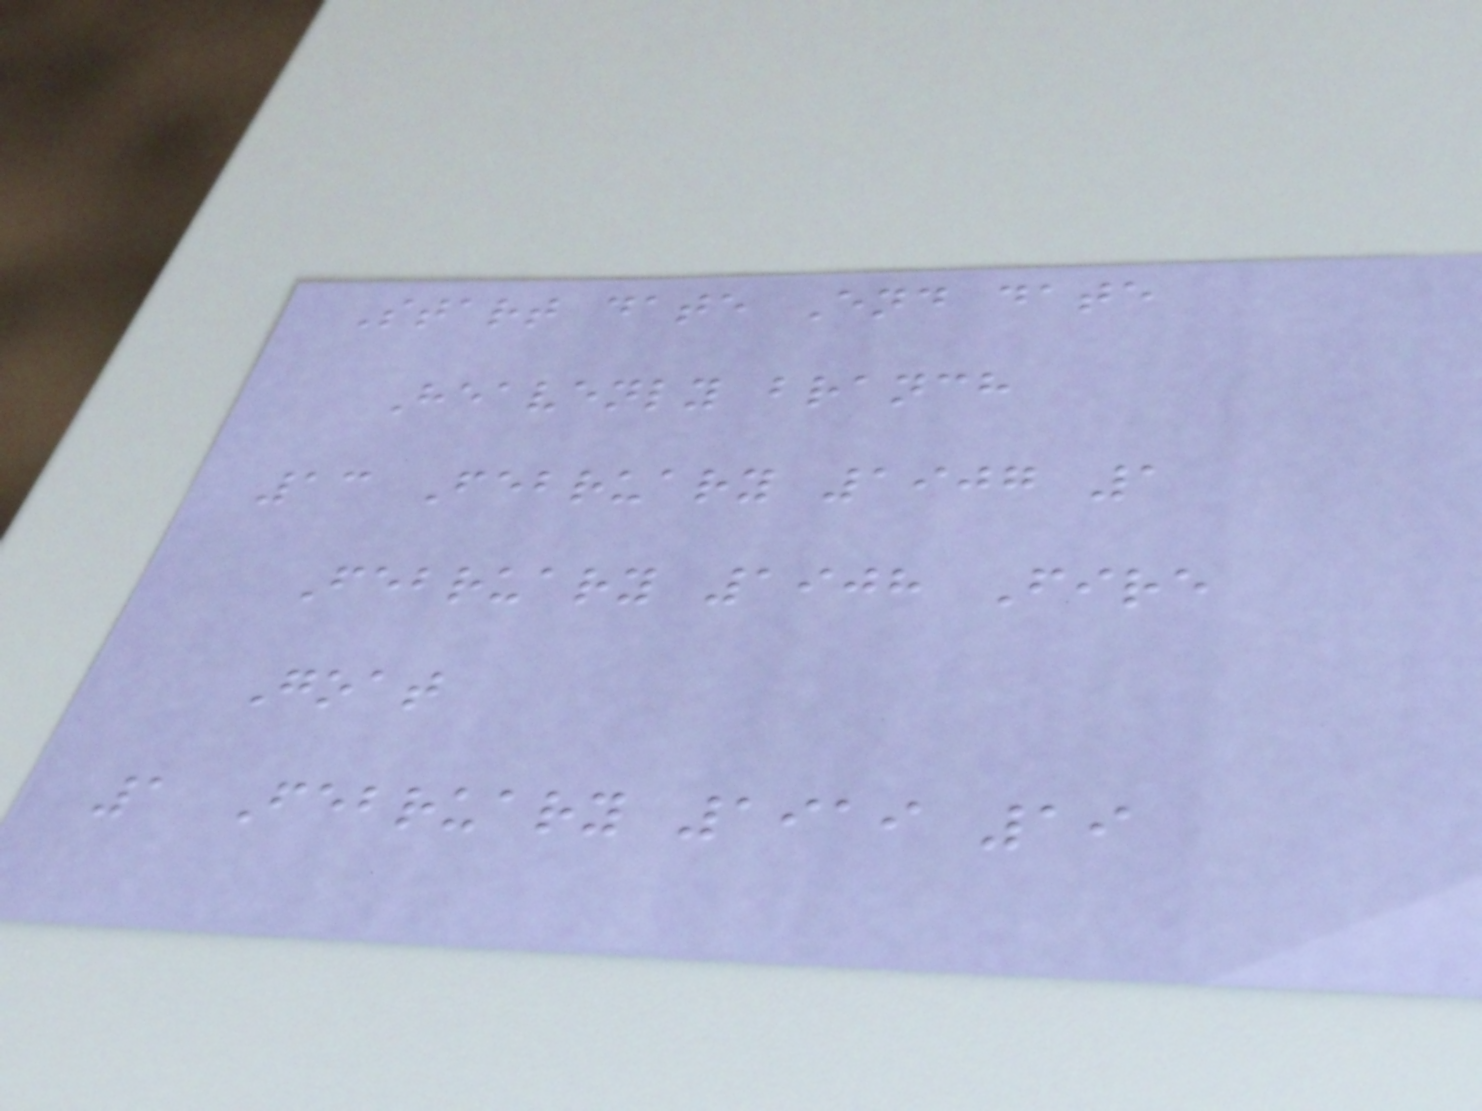Start date End date
Heavenly branch
13 February 1907 1
February 1908 Fire
Goat
1 February 1919 19
